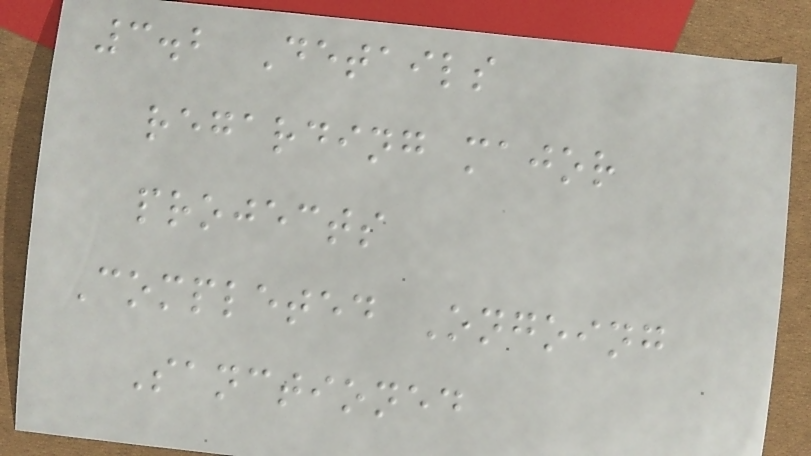3.2 Details
regarding major
projects
Completed Ongoing
Sanctioned
